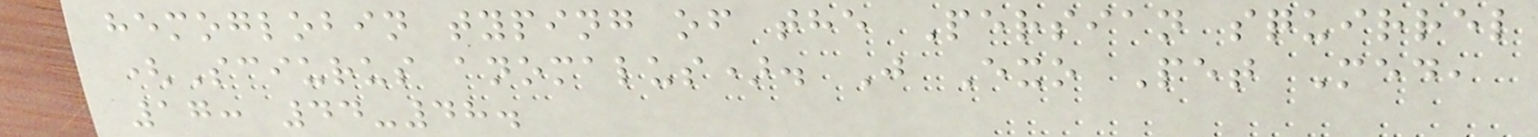hemoglobin typing of the Persian squirrel
(Sciurus anomalus). J Exo Pet Med,
17: 44-48.
